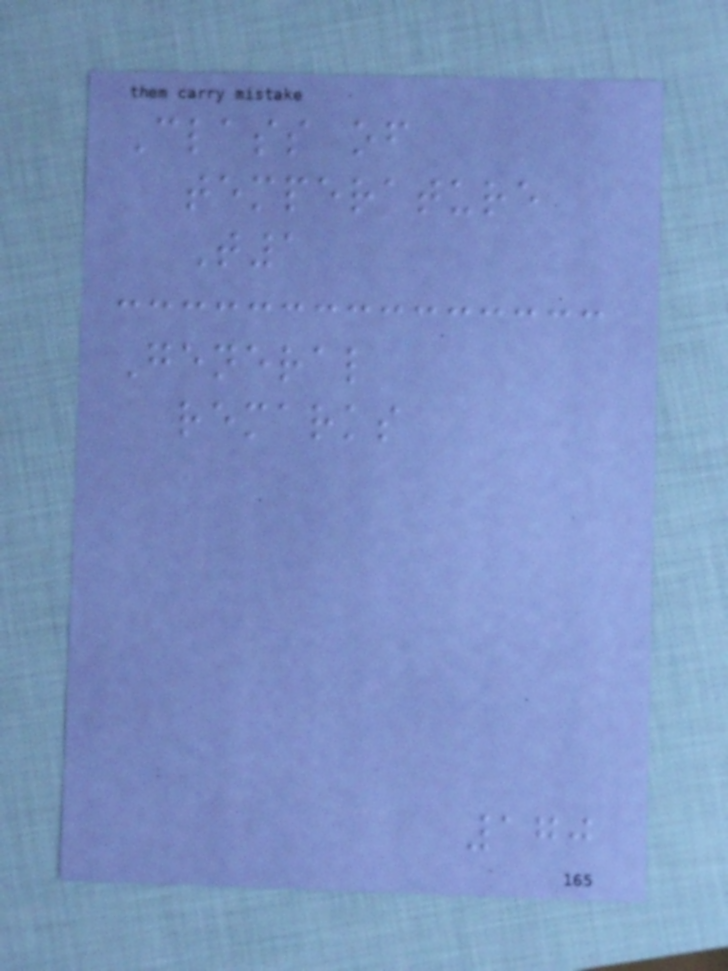Class of
temperature
T1
General
remarks
170
